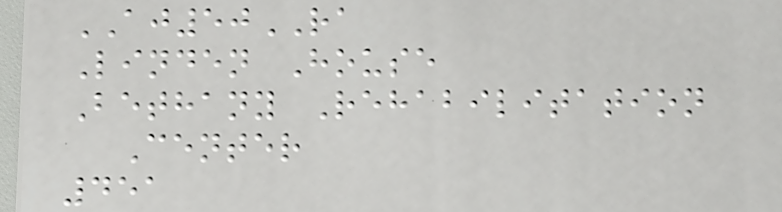AJ50RA
Linden House
Bethany Rehabilitation
Center
451
